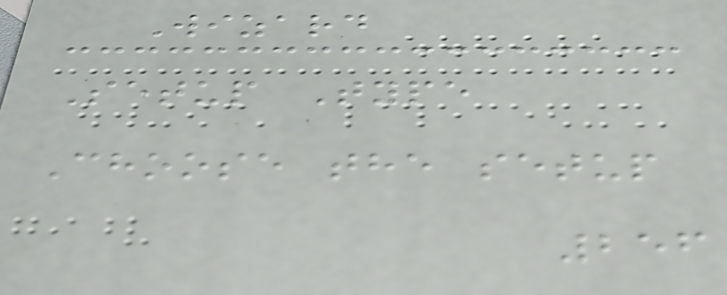Wizard
Setup Type
Choose the setup
256
